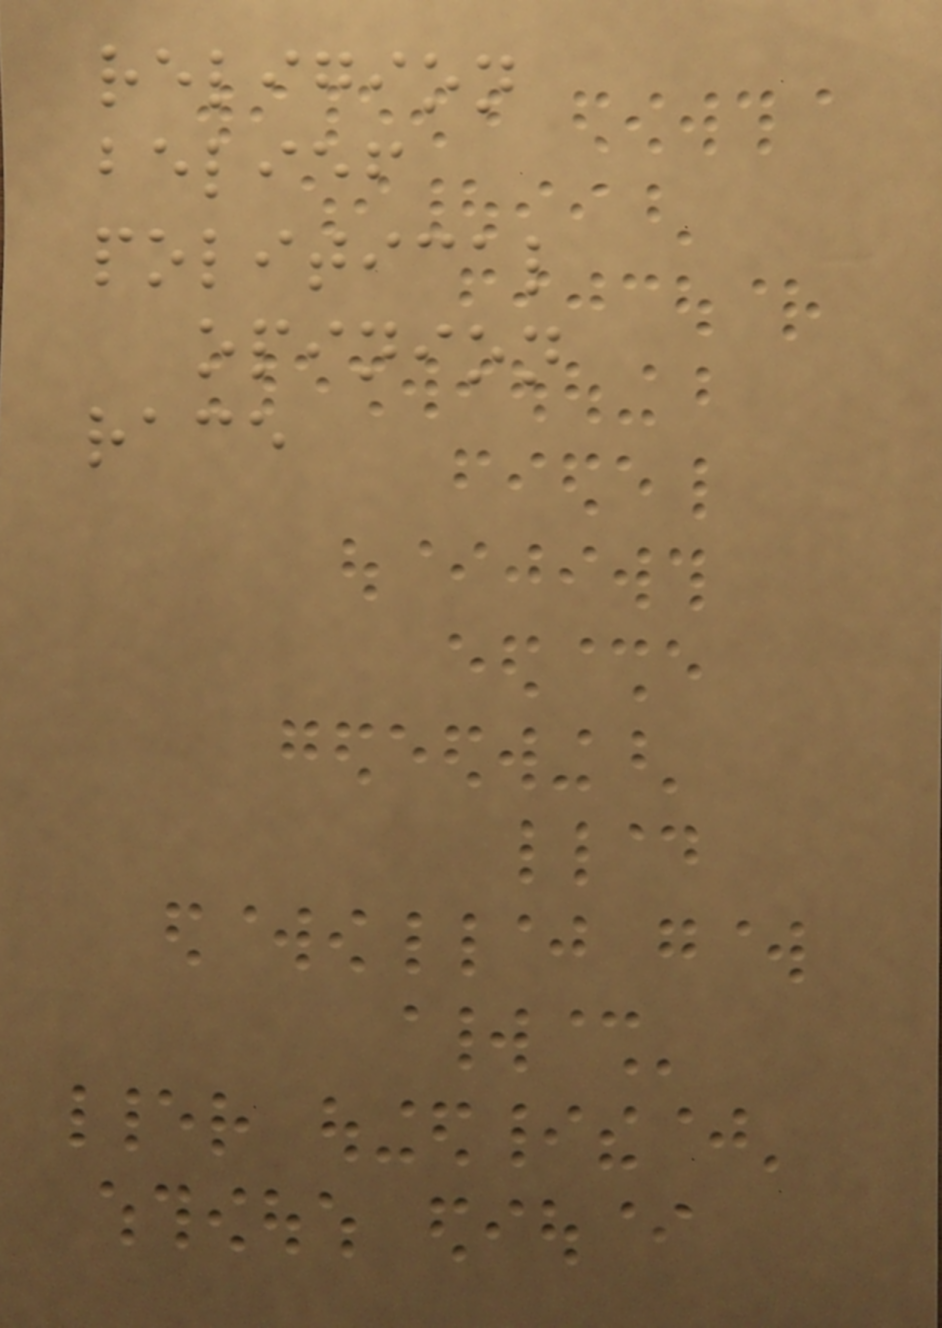religion
belief
political
opinion
race
